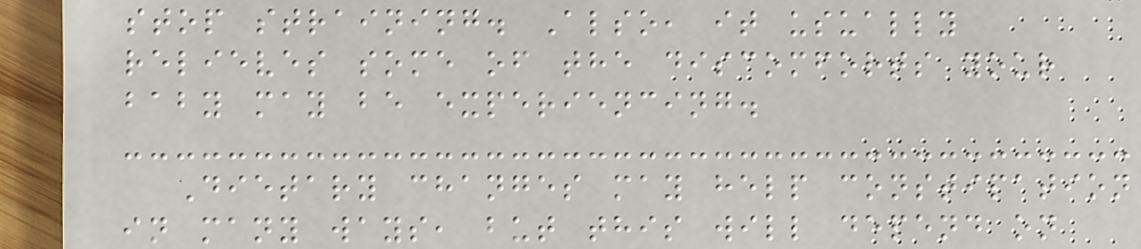stop straining. Also, it usually
relieves some of the discomforts your
baby may be experiencing.
Dietary changes may help constipation
in many ways, but this will depend on
